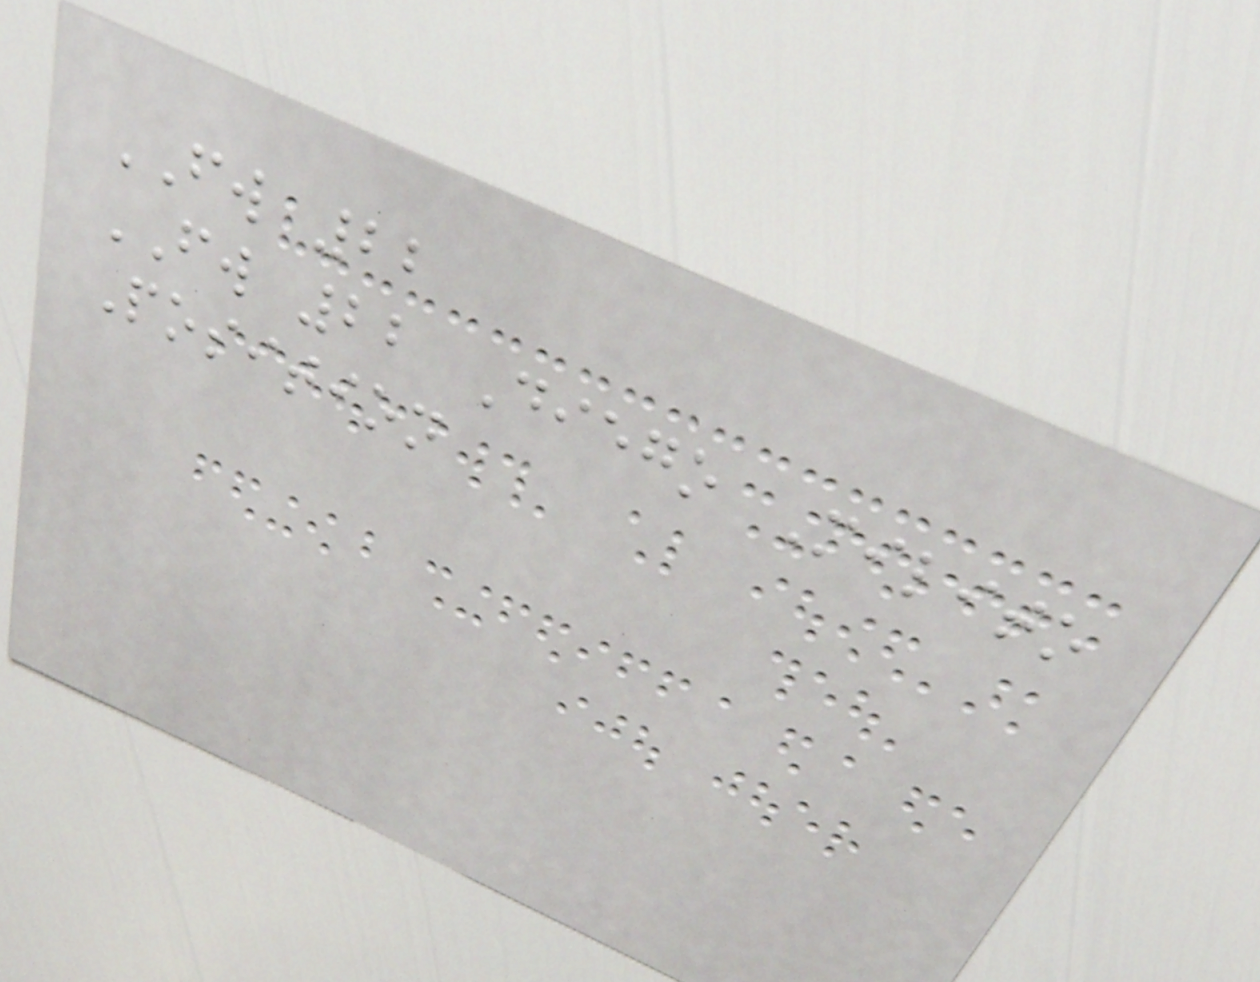FW 22
FW 22 Diego Milito
Position
